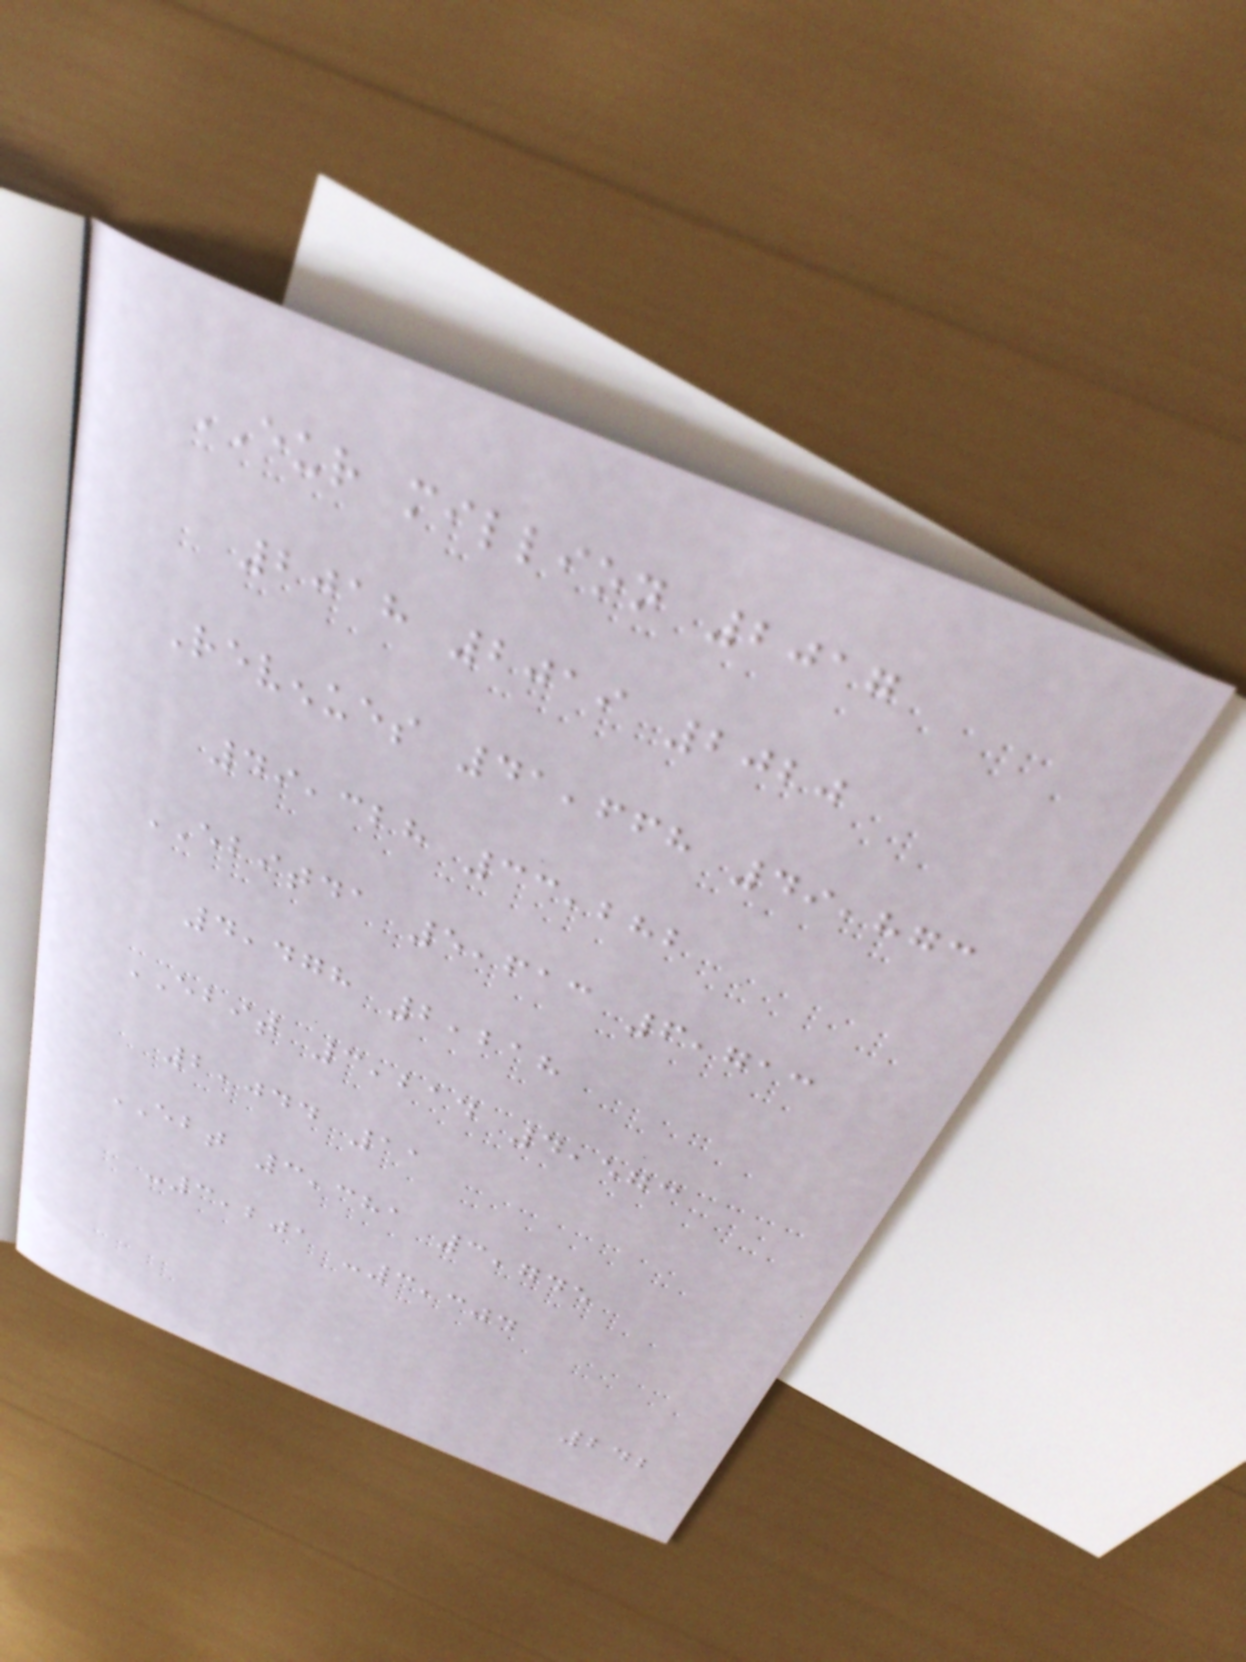EUR million 2017
2018 2019 2020
Revenues 41,668 49,873
49,328 33,282
EBITDA 5,613 6,713
4,478 2,218
EBIT 3,214 4,573
2,044 11
EBT 3,381 3,745
-3,201 -3,304
242
